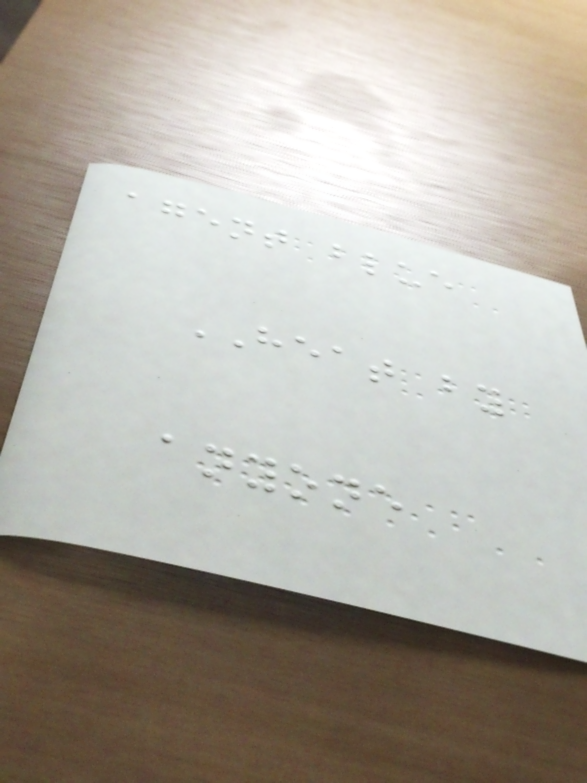agent blue
HEAT by
anyone
